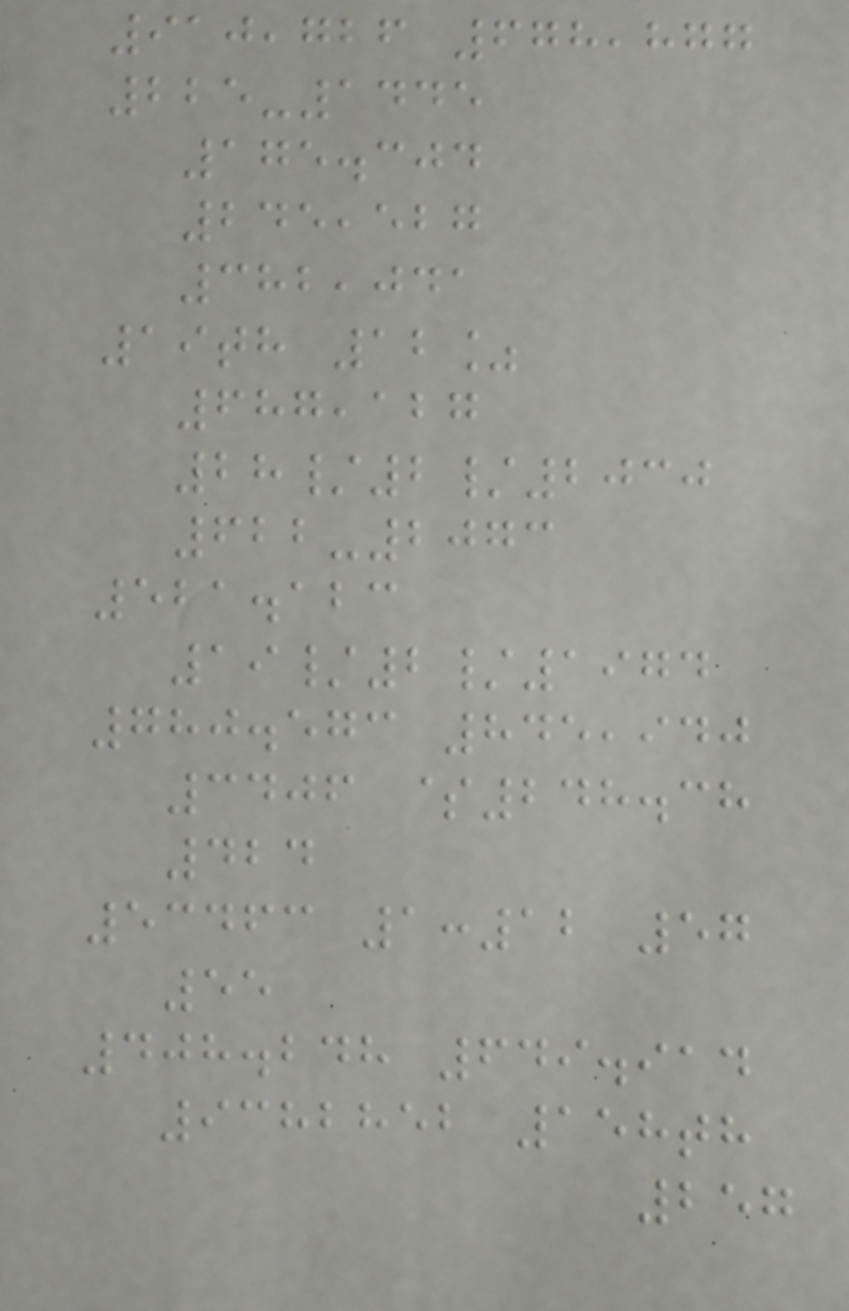910,726 678,877
225-1445
175.304
245,527
382,041
19th 12%
687,127
28/2/2030
622-2073
521.123
19/2/1974
780.573 845,940
3406 $248.38
424
53463 1:12 57
55
408.248 649.914
9382852 158th
257
